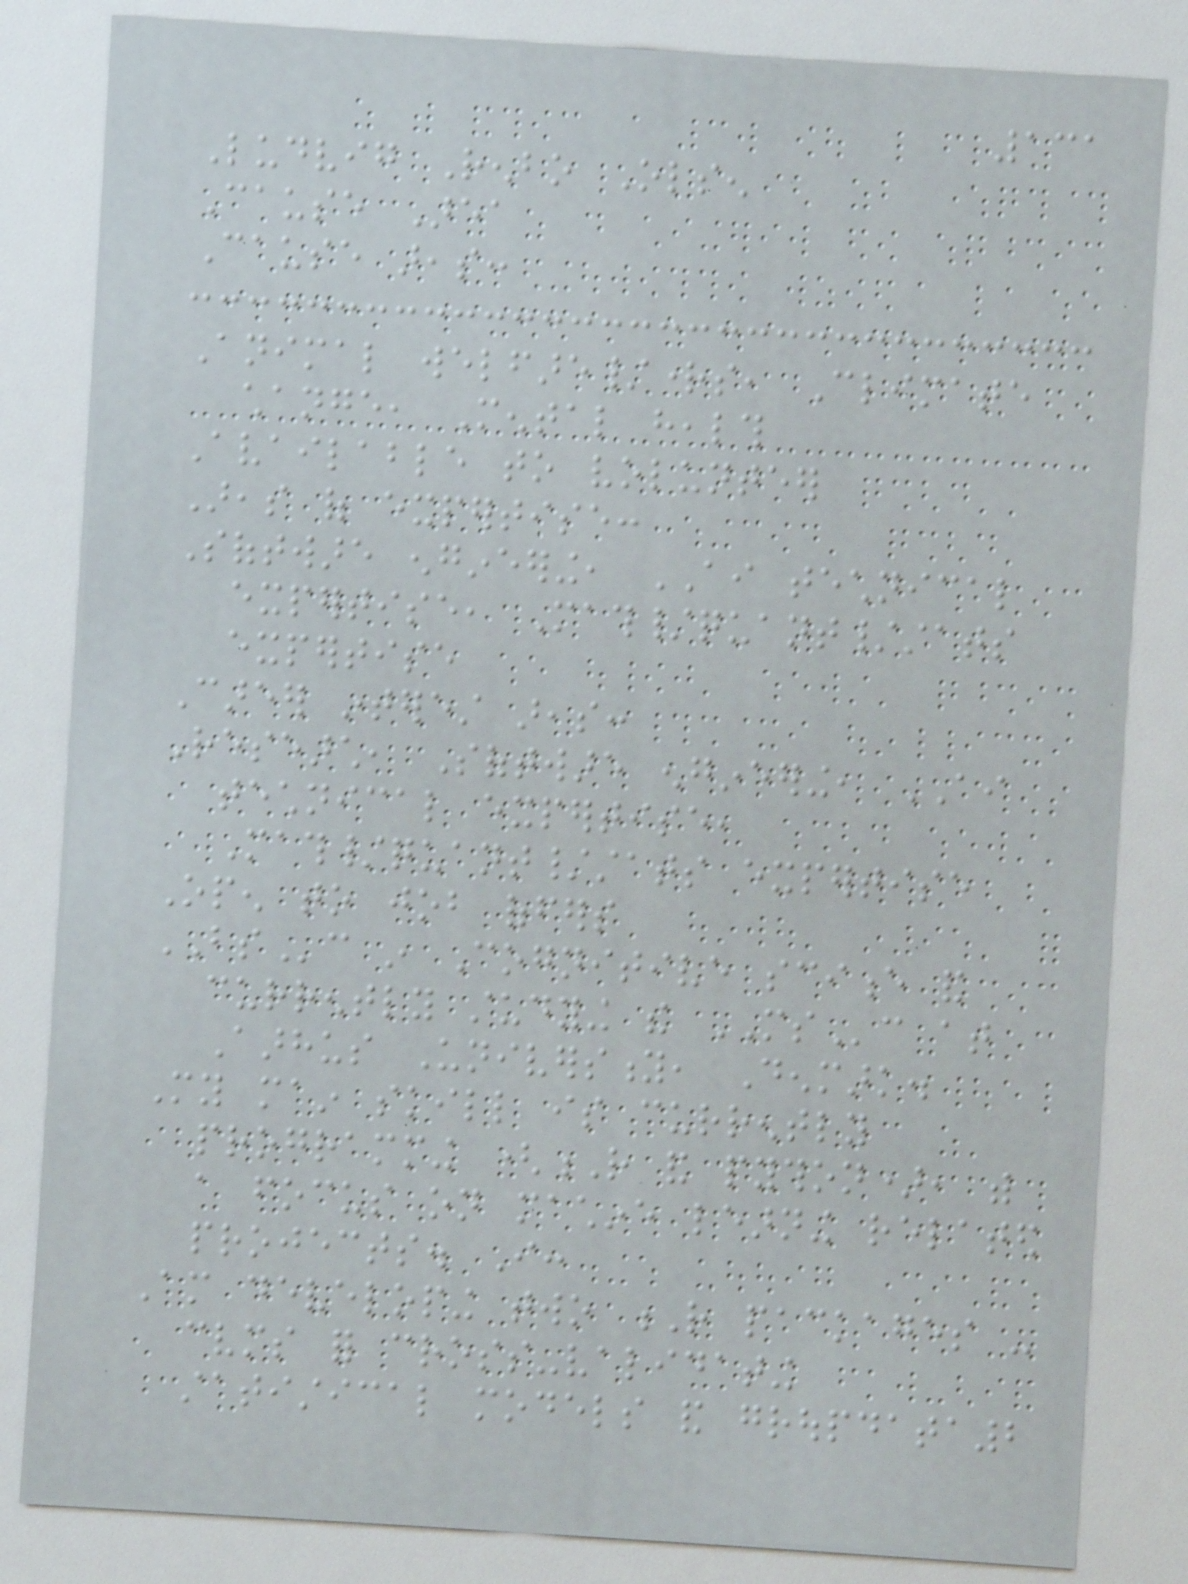131
Ludvig Renbo Olsen
Cause Area
Cause areas:
Animal welfare/rights, Climate
change, Mental health
Available to volunteer
Areas of expertise:
Software engineering, AI technical
expertise, Math/quant/stats
expertise
Career interest areas:
Research, Software engineering, AI
technical expertise,
Math/quant/stats expertise
Open to job offers
BSc in Cognitive science and
currently studying the MSc at
Aarhus University, Denmark.
My main skill is currently
programming (R and python), with
a focus on machine learning related
projects. I:
Am developing two R packages -
cvms for cross-validating
statistical models and groupdata2
